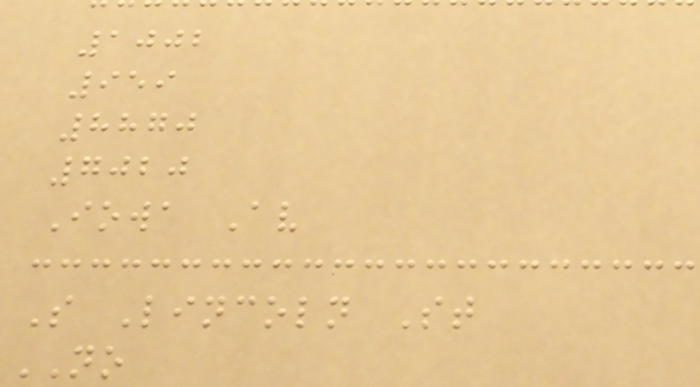1002
959
8870
7020
Iowa Av
S Lincoln St
NO
